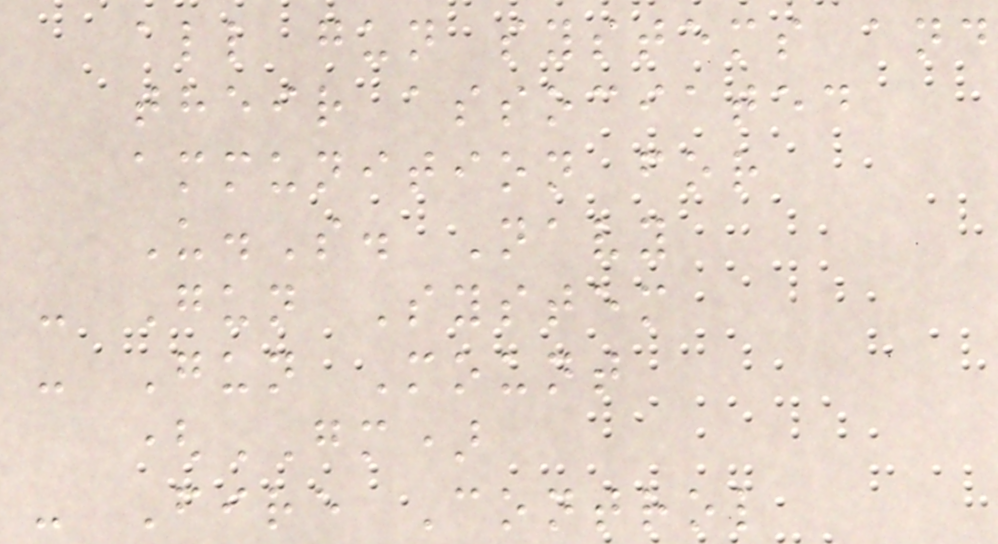all gun systems and
their associated
ammunition for
U.S. Navy
- Gun System
- Gun Mount
(GM)
- Fire Control
